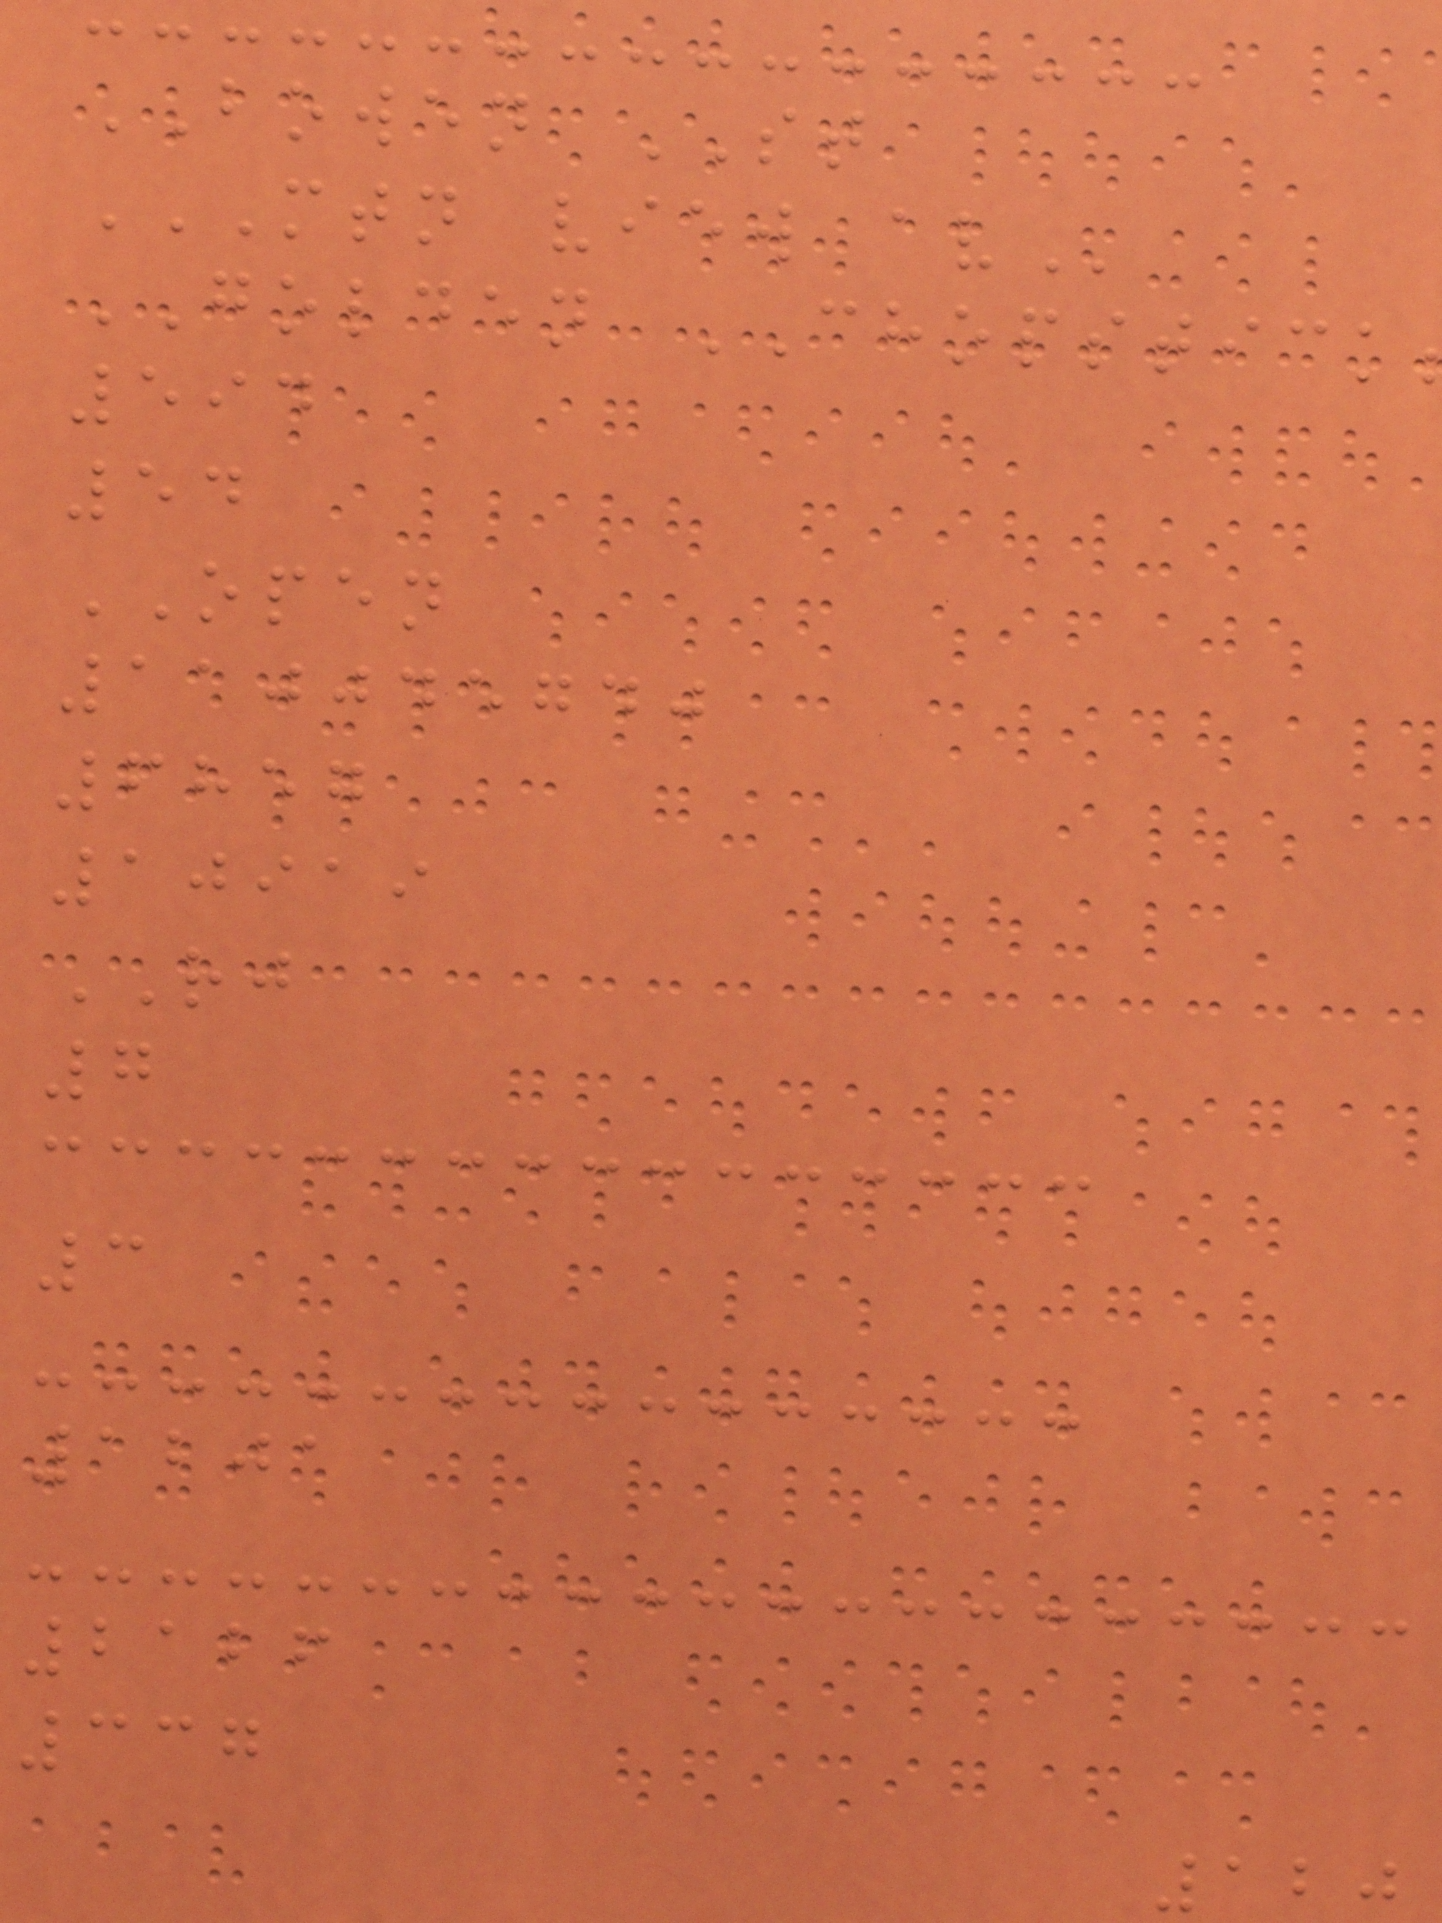BOWEN ST
MTN VIEW AV
GOLDEN CHOPSTICK
594
54
OPEN
110045740
6857
10919
RJ
7
3
1201
2126
337
120
